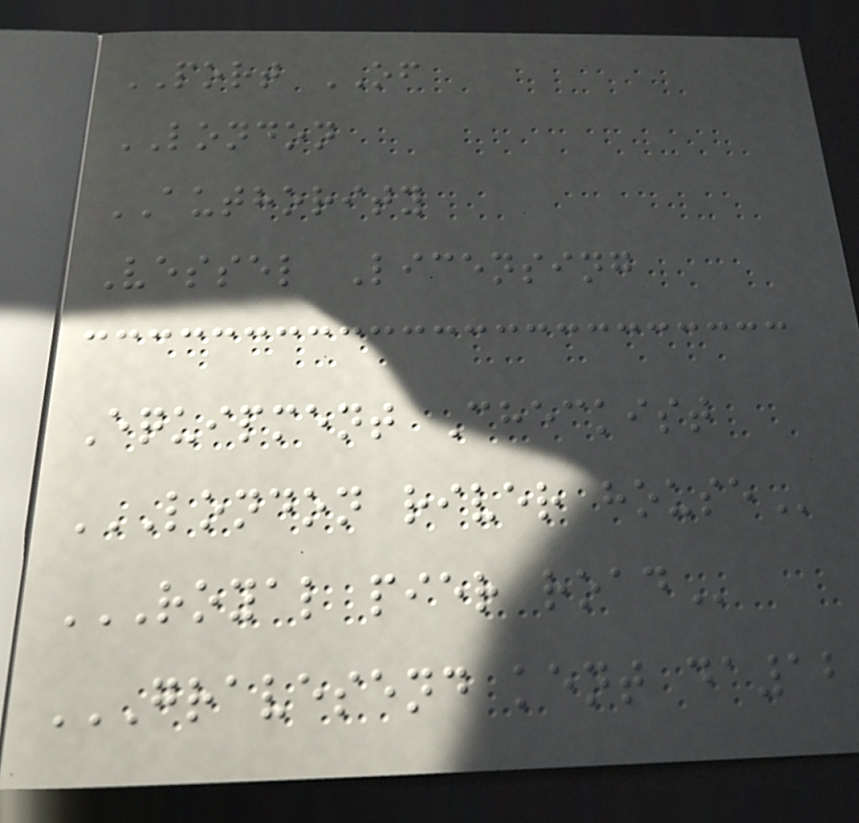PORT OF
LONDON
AUTHORITY
Vessel Licensing
Equipment Checkist
LONDON RIVER HOUSE
ROYAL PIER ROAD
GRAVESEND KENT DA12
